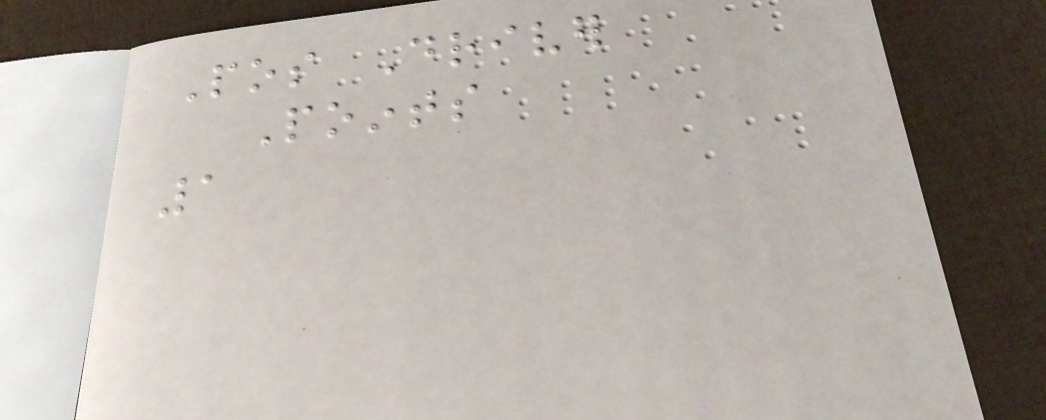Pos Driver
Points
1
